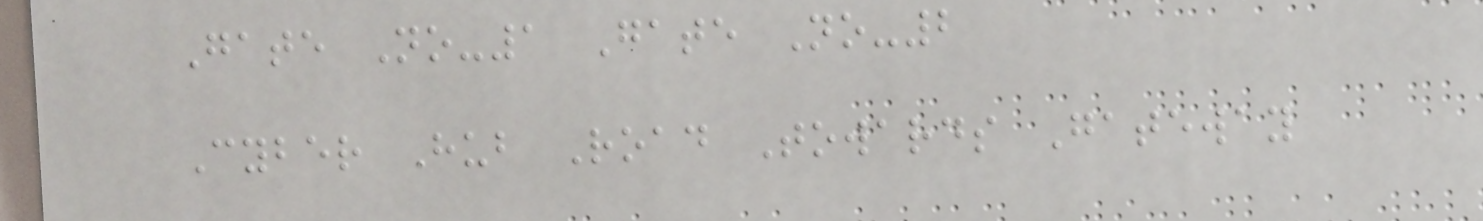Gate No-1 Gate No-2
Cyber Hub Road Towards Gateway
